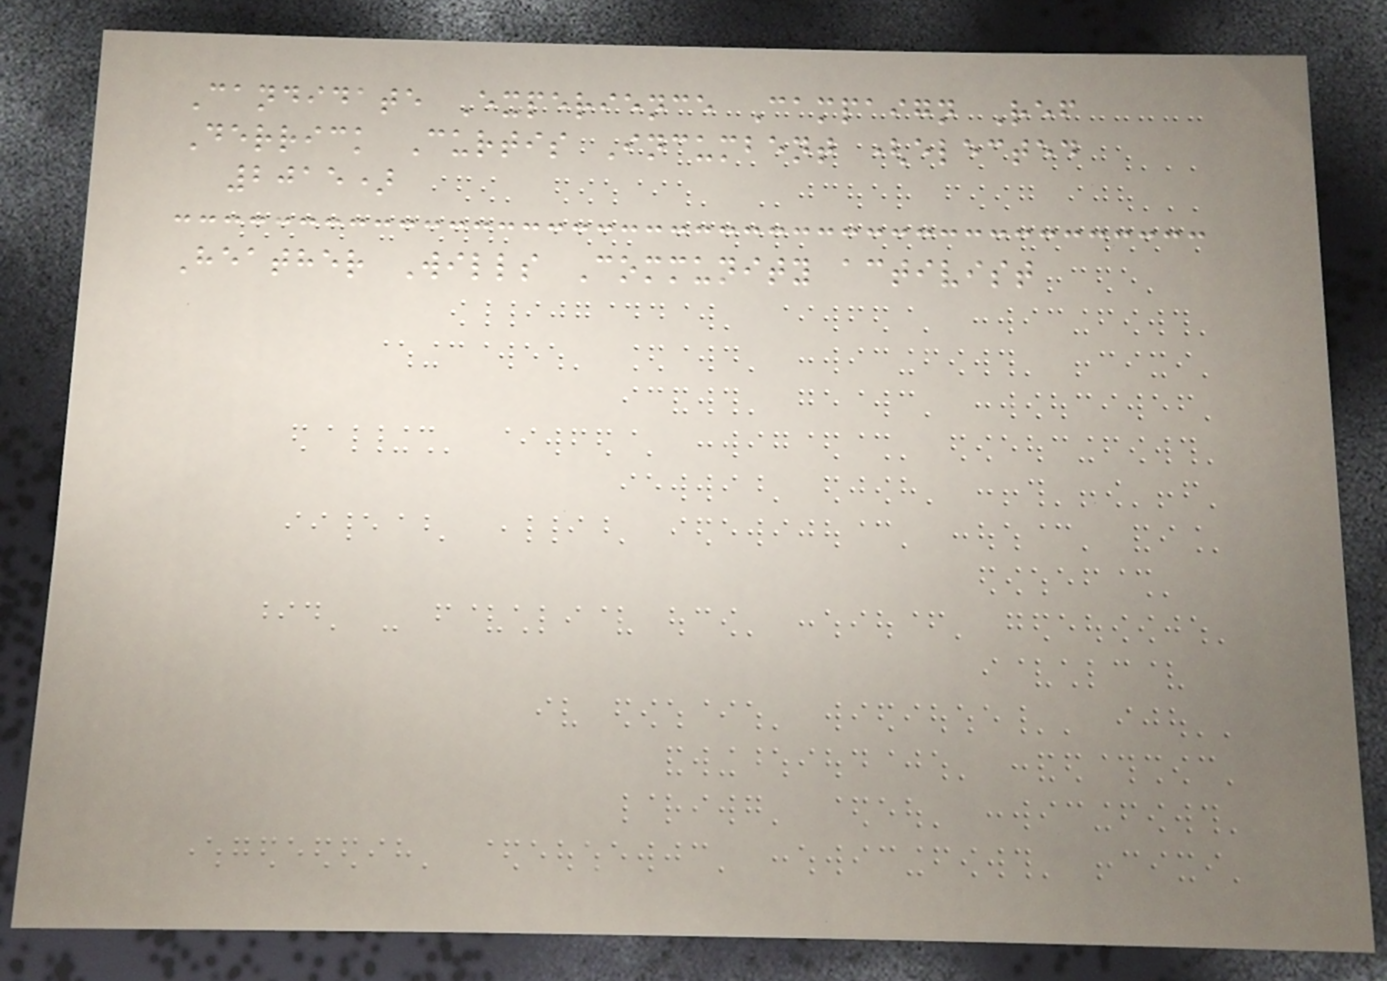Candidate Experience Campaign Ref
Derrick Curtis Incumbent (elected
2015)
Heather Wills Community activist
